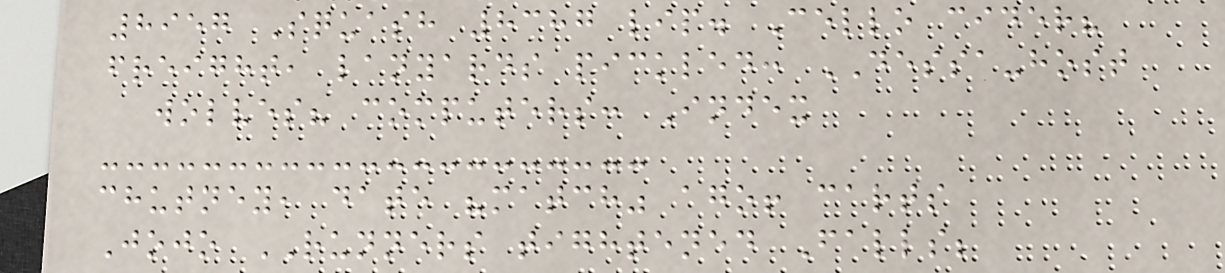8957 Squash 8387 lip. Cello cider?
freight, lanyards pickled: DESSA-host
wolves? computers: Index
chutney, date "match" ago! carts
Jojo RUNNERS tightened Falls;
